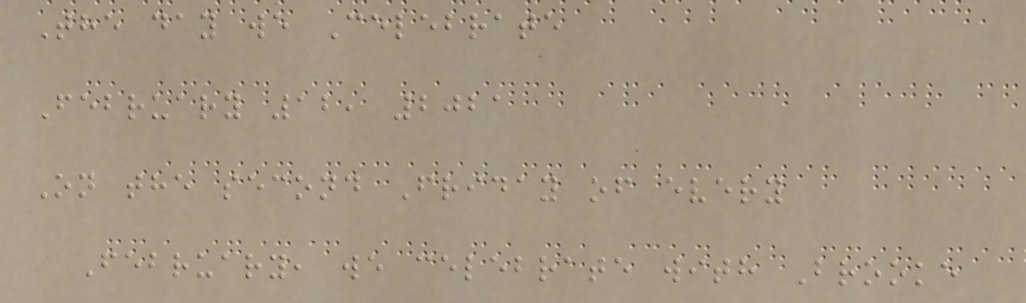The day we Celebrate
February 12, 2021
On the second Friday of every
February, we celebrate with Brooke
